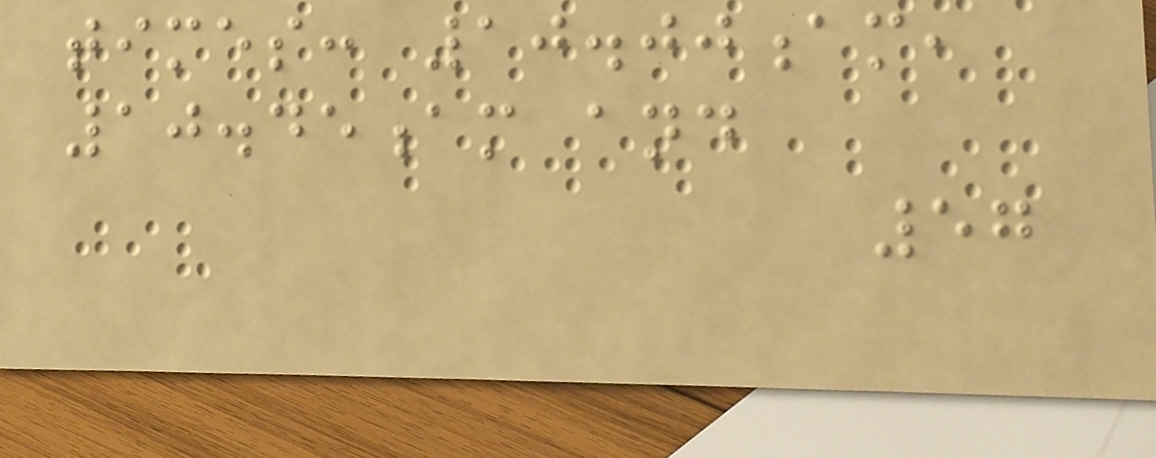times: 10.00am,
10.45am and
57
